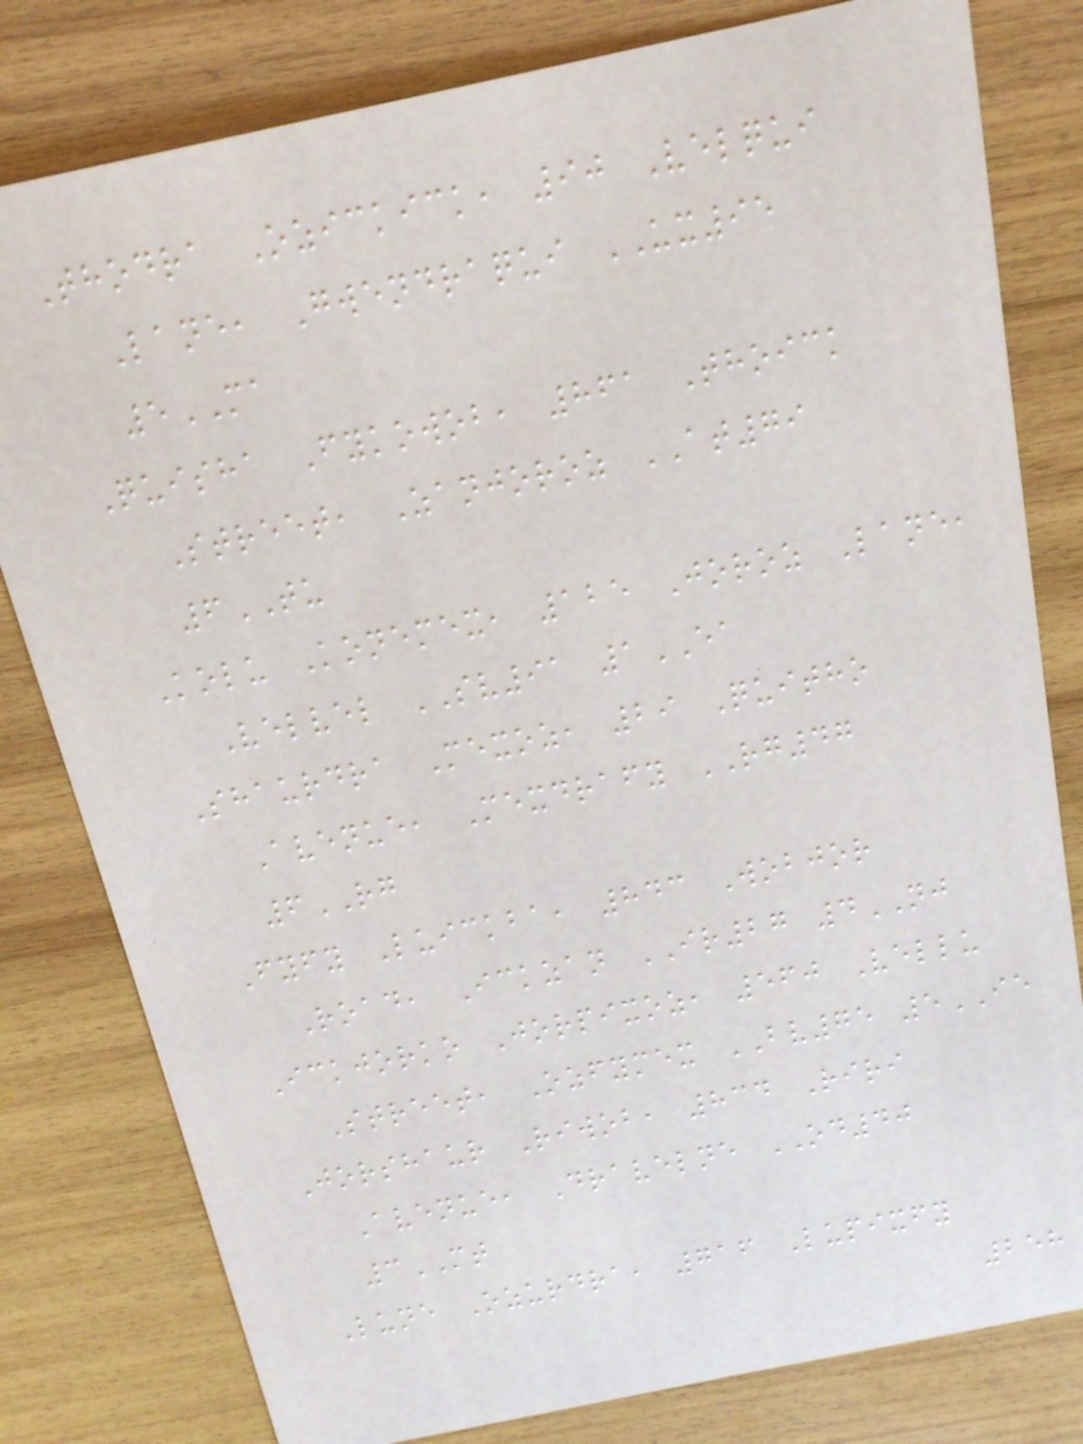Thodra Ozickick, 90 Velqui
Lane, Gwendraqui UX95
5MA
Quisha Fykowob, 861 Thoick
Street, Zanjoroz AT79
6TU
Kolu Konemex, 125 Joroz Lane,
Velvel SV91 1EA
Shaurdra Mexoz, 29 Quitho
Avenue, Mexdrafy RG47
6RG
Fyfy Luickba, 843 Wobjor
Road, Ickzan IR27 4NJ
Ickjorko Jorpixoz, 560 Vellu
Street, Ozfymex BV75 5IE
Jorshaur Riwob, 834 Riri
Avenue, Dravelne OD40
3MT
Lune Ozurdra, 716 Lupixfy
258
